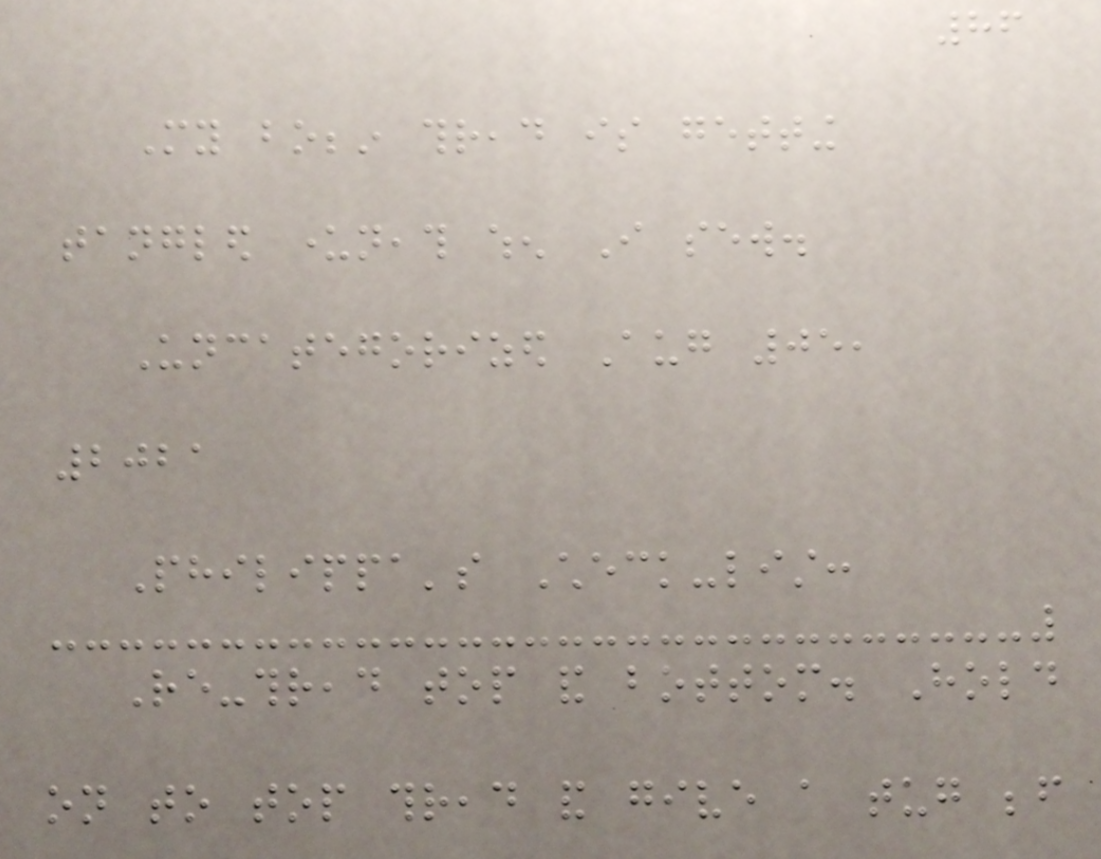86
My bobbin thread is getting
tangled underneath when I sew.
Uncategorized Aug 05,
2021
Philippa's Check-list:
Re-thread top and bottom. Hold
on to top thread and give a tug before
